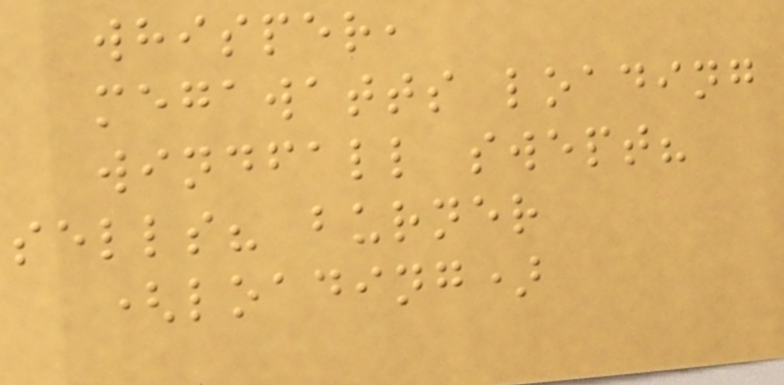whisper,
megawatts loading
windfall swept?
sells? burner
(loading)
